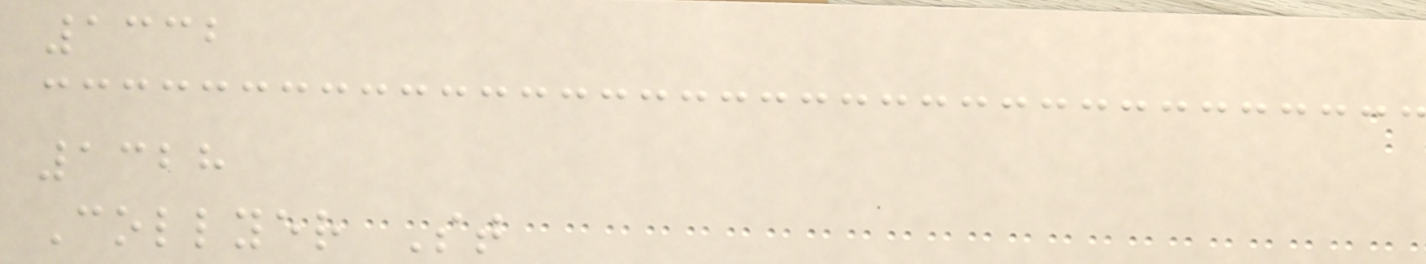1332
1328
Collyer St
